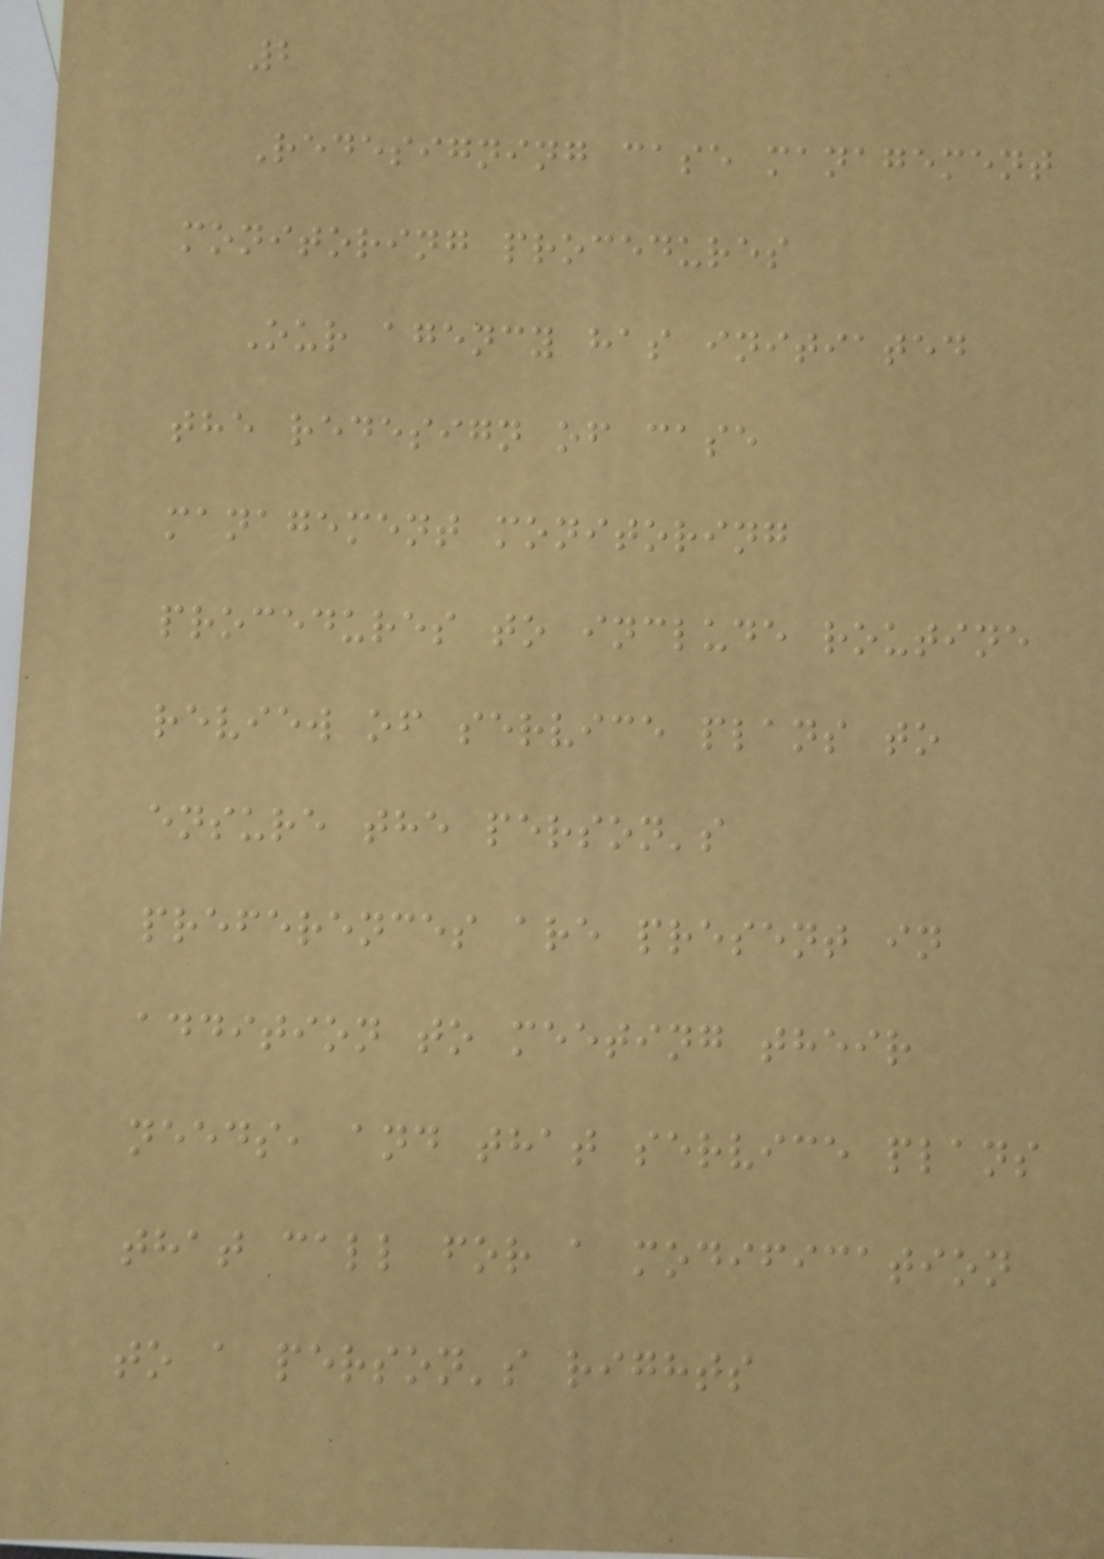2
Redesigning case management
monitoring procedures
Our agency has initiated
the redesign of case
management monitoring
procedures to include routine
review of service plans to
ensure the person's
preferences are present in
addition to meeting their
needs, and that service plans
that call for a modification
to a person's rights
